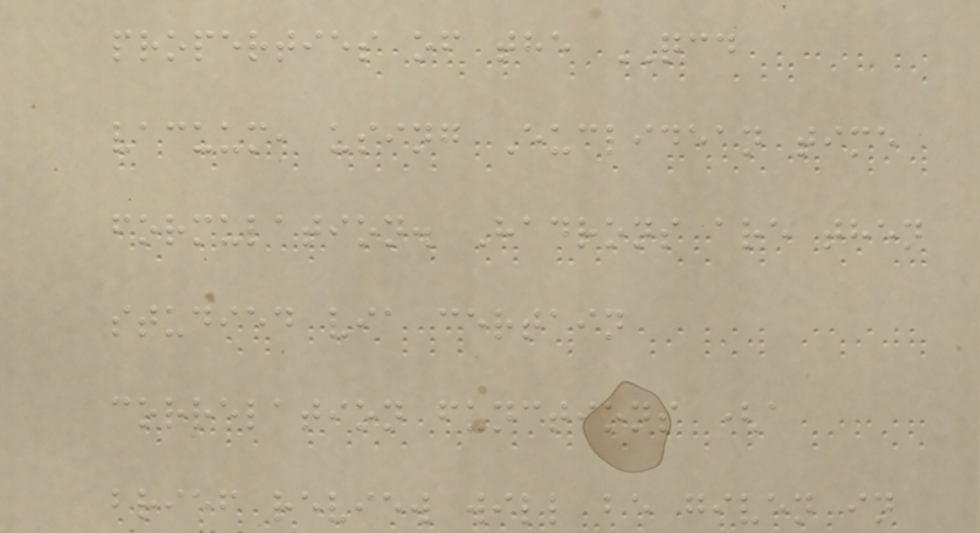properties of the QCD
vacuum, using Euclidean time
formulation. Hadrons are then
studied via certain
correlation functions (a
brief review will be given in
